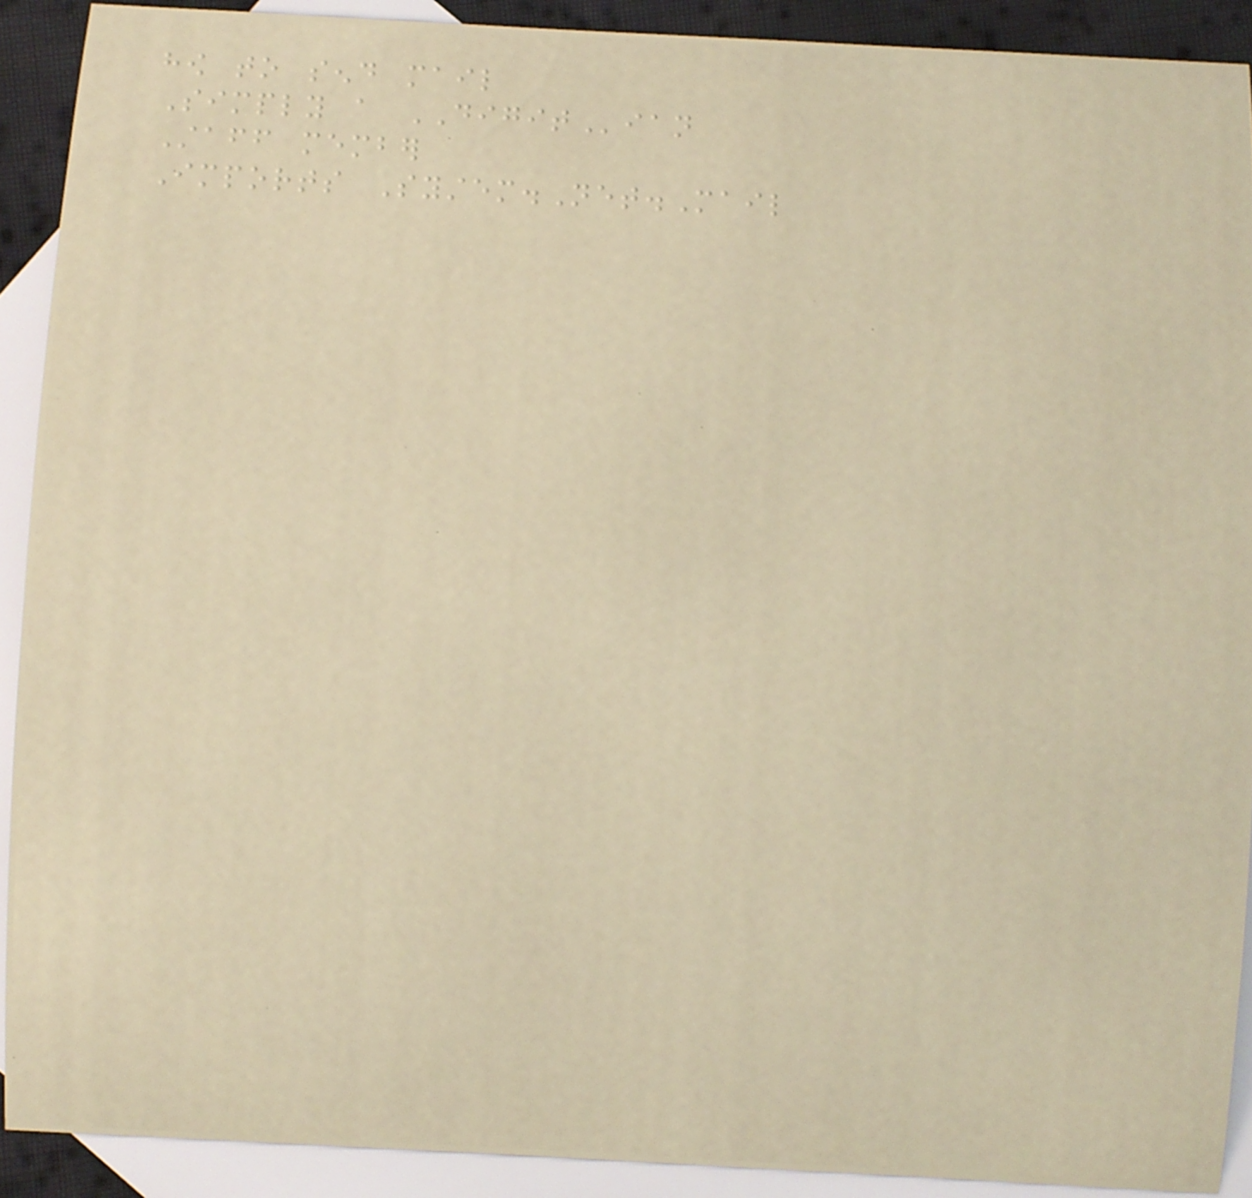how to send mail
Simply a DIGITian
Staff member
Imports System.Net.Mail
